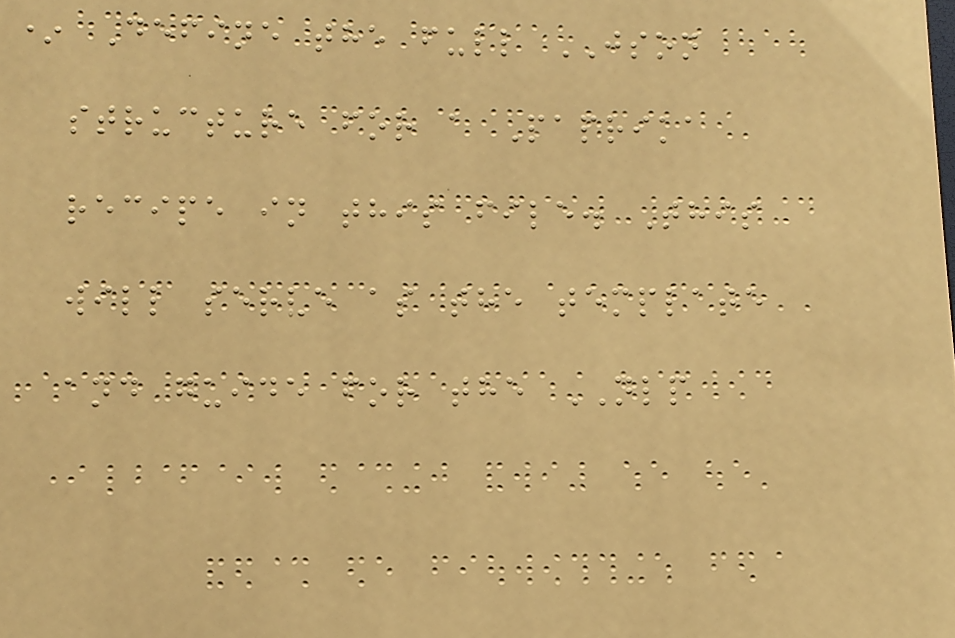* Define the full JSON
structure for a Paprika
recipe in this file. This
will serve as the template
and guide for the NLP
